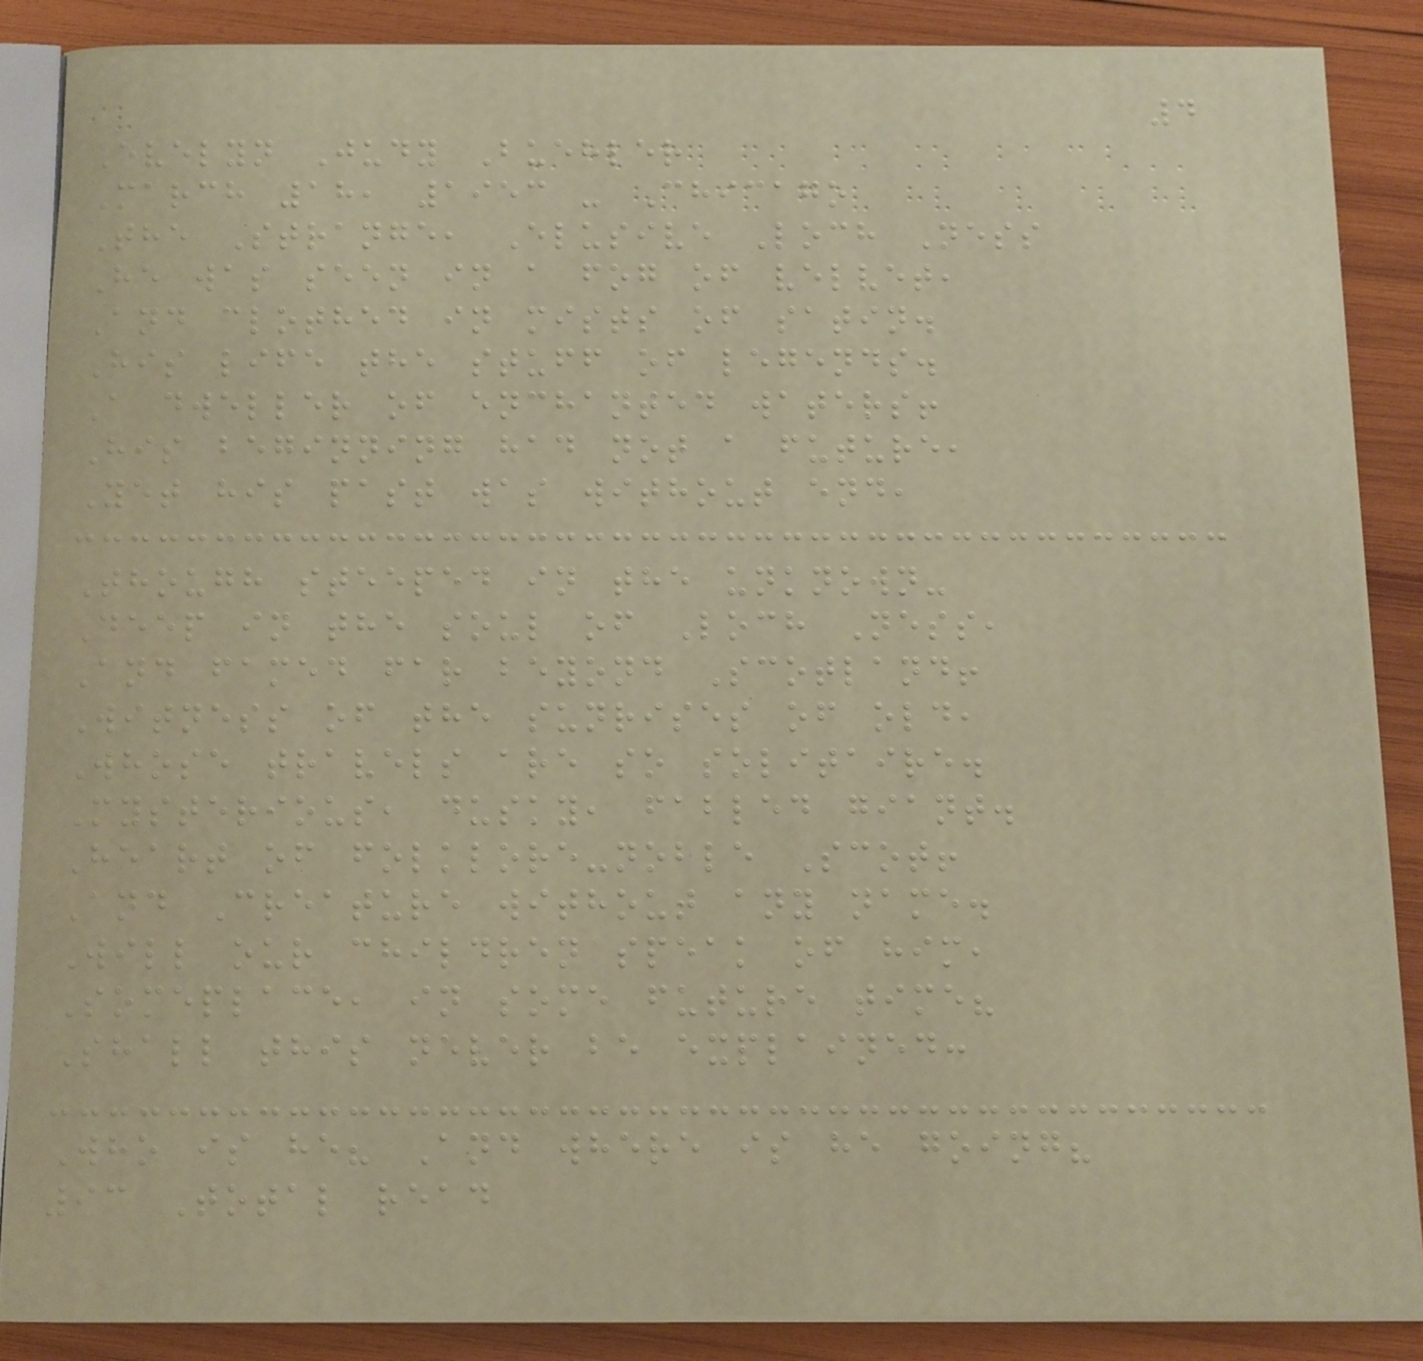4
Evelyn Judy Buehler
March 18, 1953 - Chicago
The Strange, Elusive Loch Ness
He was seen in a fog of velvet,
And clothed in mists of satin.
His life the stuff of legends.
A dweller of enchanted waters!
His beginning had not a future,
Yet his past was without end,
Though steeped in the unknown-
Deep in the soul of Loch Ness,
And famed far beyond Scotland!
Witness of the sunrises of old,
Whose travels are so solitaire.
Mysterious, dusky, fabled giant.
Heart of folklore-noble Scot!
And Creature without any name.
Will our children speak of him,
Someplace, in some future time?
Shall this never be explained:
Who is he? And where is he going?
93 Total read
